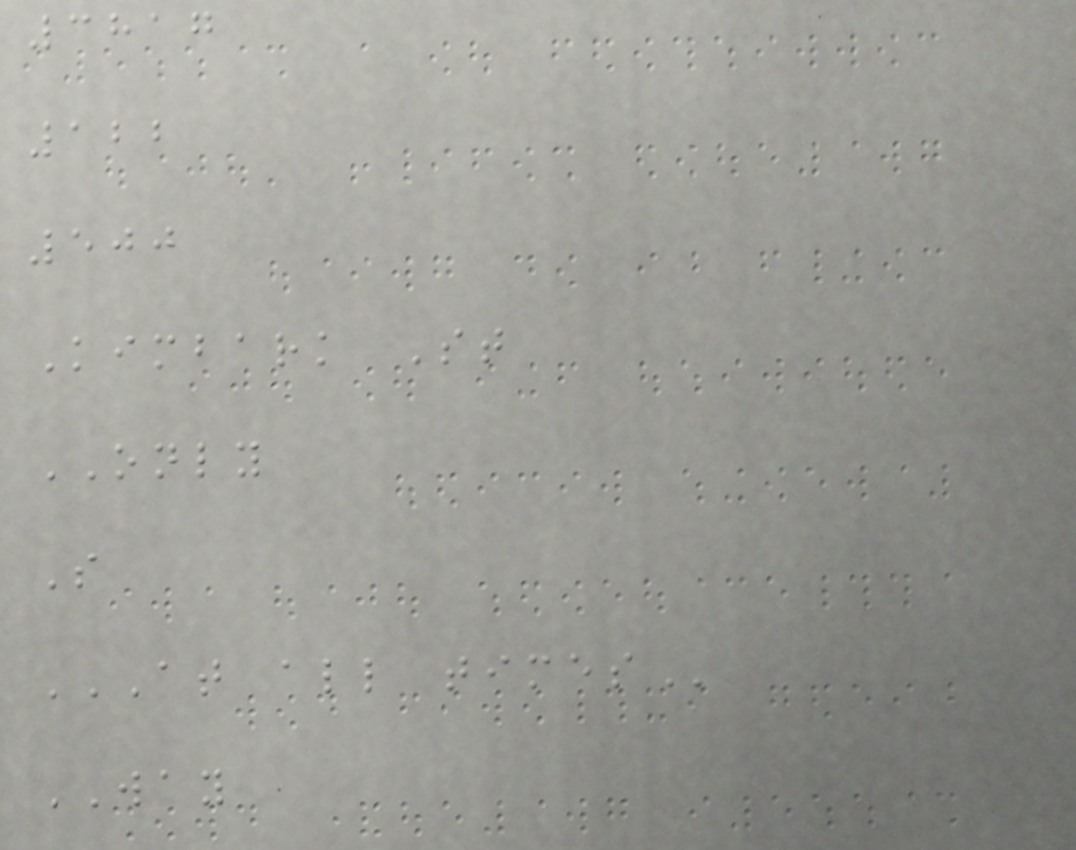3817
122
500
Kimbark St
ONLY
S
AT ALL TIMES
WAY
